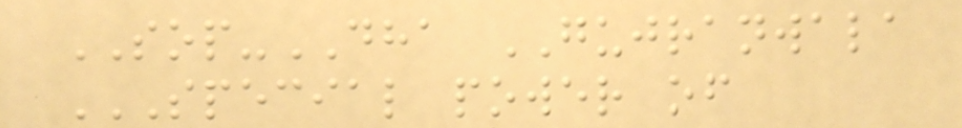SOP-DHA GUJRANWALA
SPECIAL POWER OF
